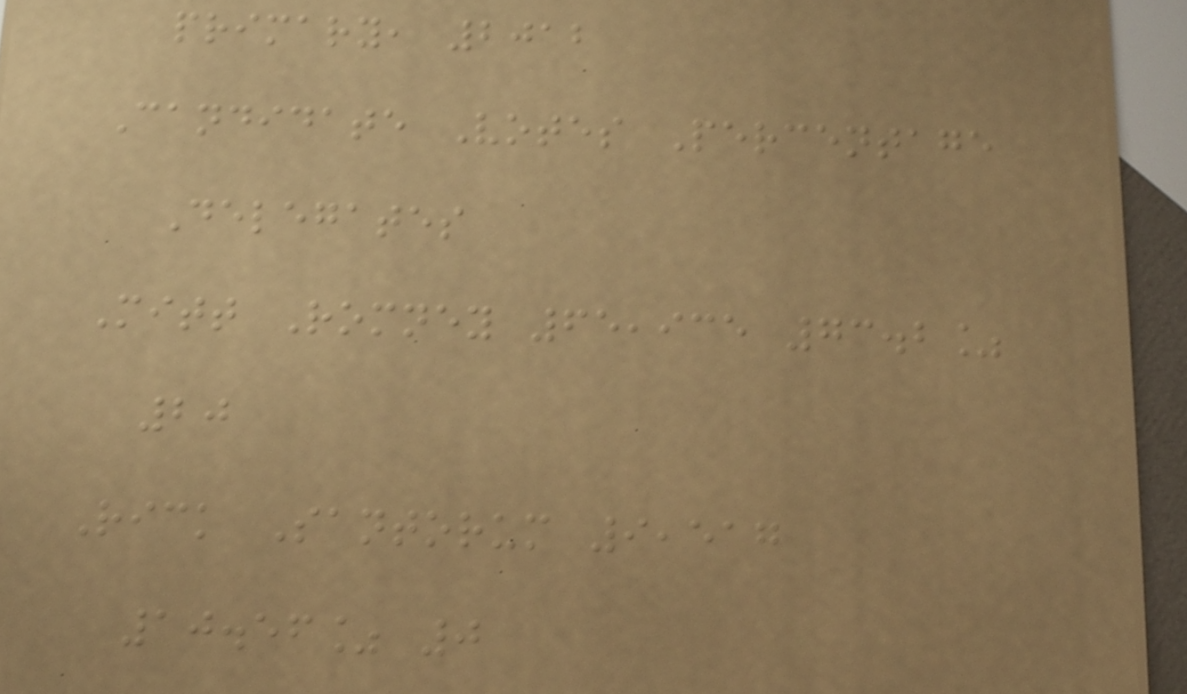primary, 2012
Candidate Votes Percentage
Delegates
Mitt Romney 65,935 73.2%
20
Rick Santorum 9,517
10.56% 0
